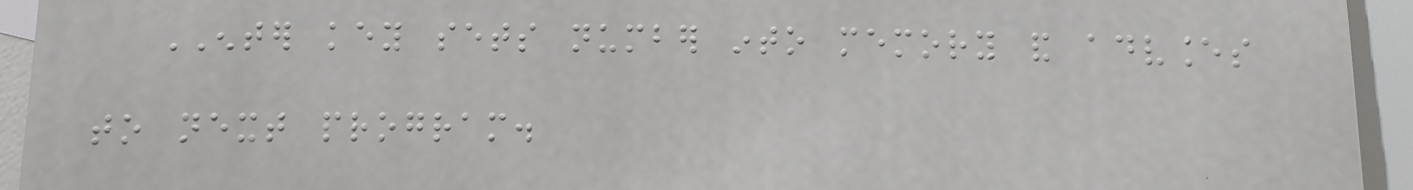ENTER key sets number into memory and advances
to next program.
